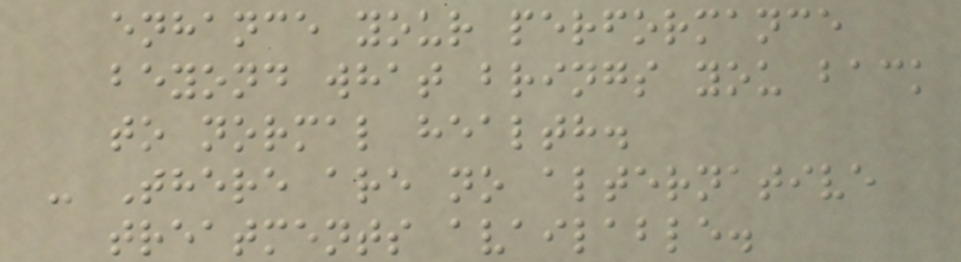enhance your performance
beyond what brings you back
to normal health.
- There are no alternative
treatments available.
